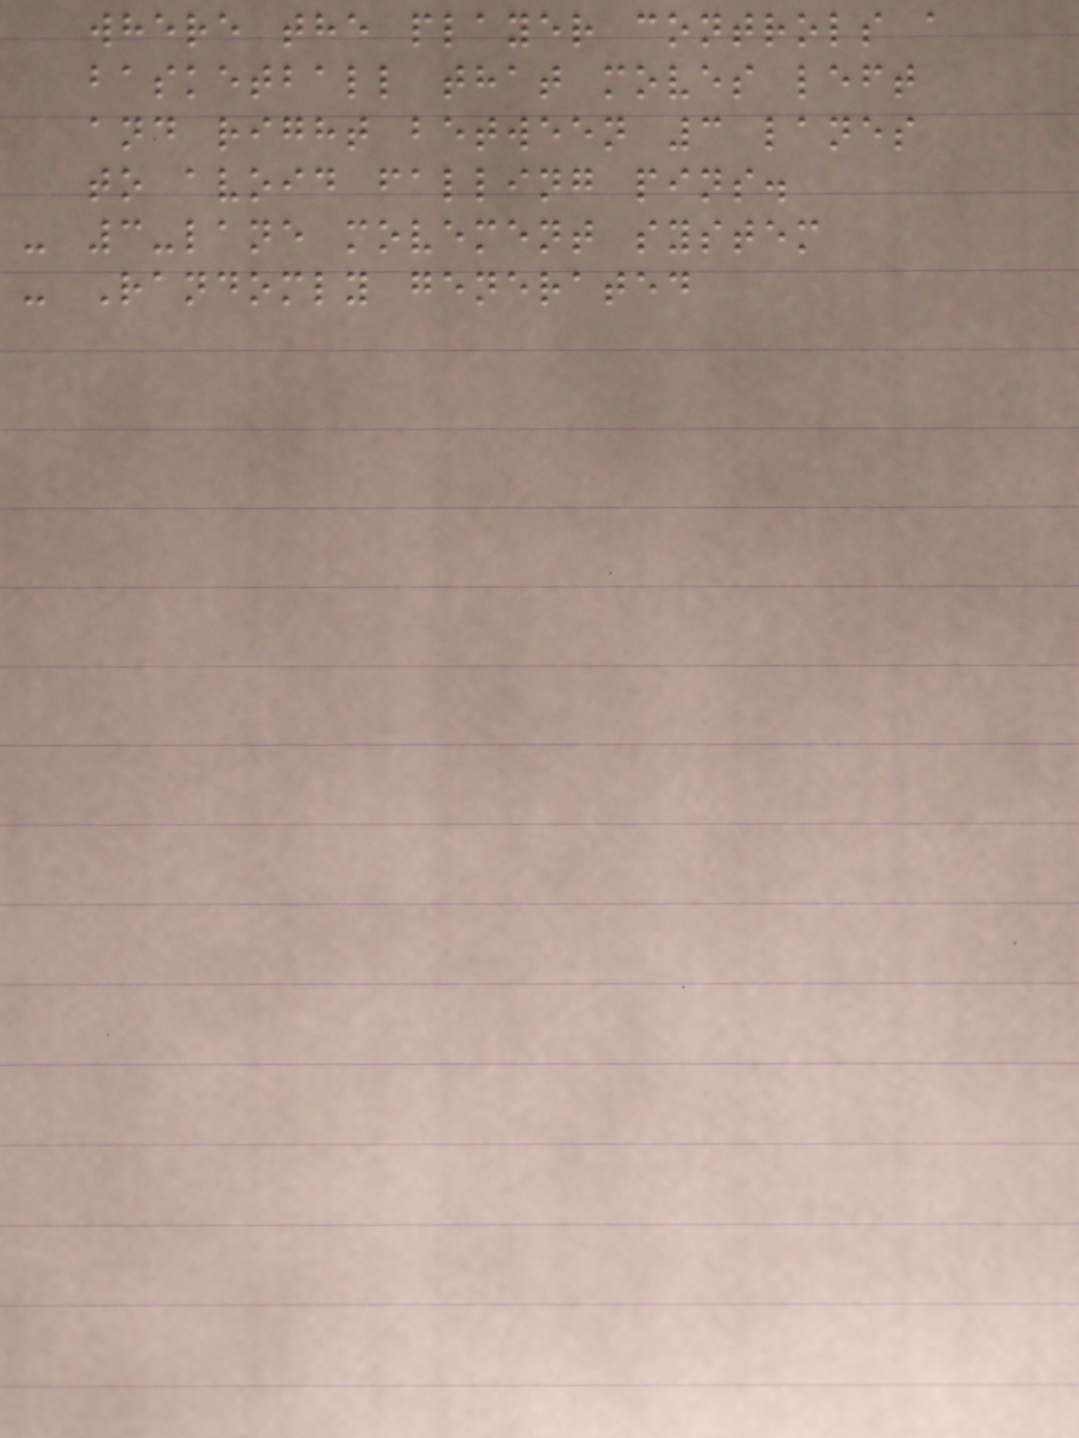where the player controls a
basketball that moves left
and right between 3 lanes
to avoid falling pins.
- 3-lane movement system
- Randomly generated
